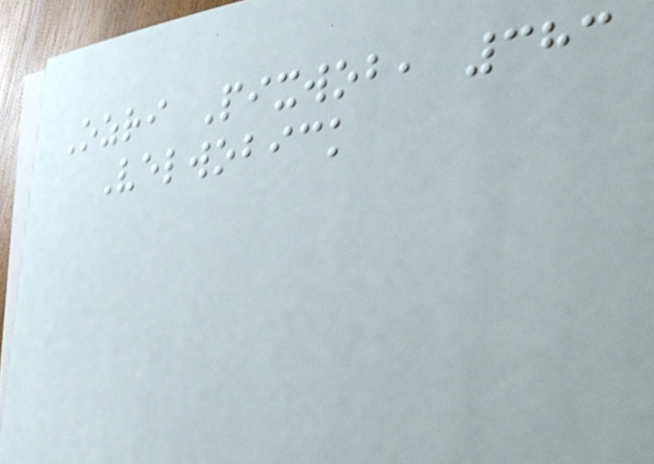Ozri Pixwob, 383
Velwobick
